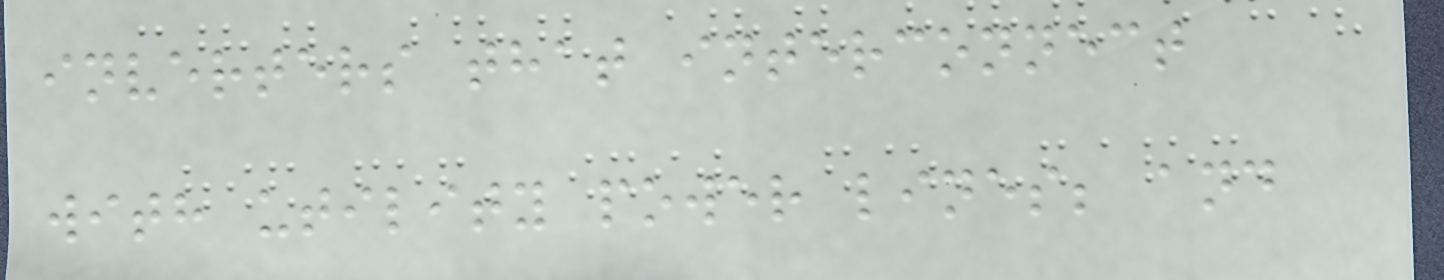inverters that interconnect
with utility power lines; and
